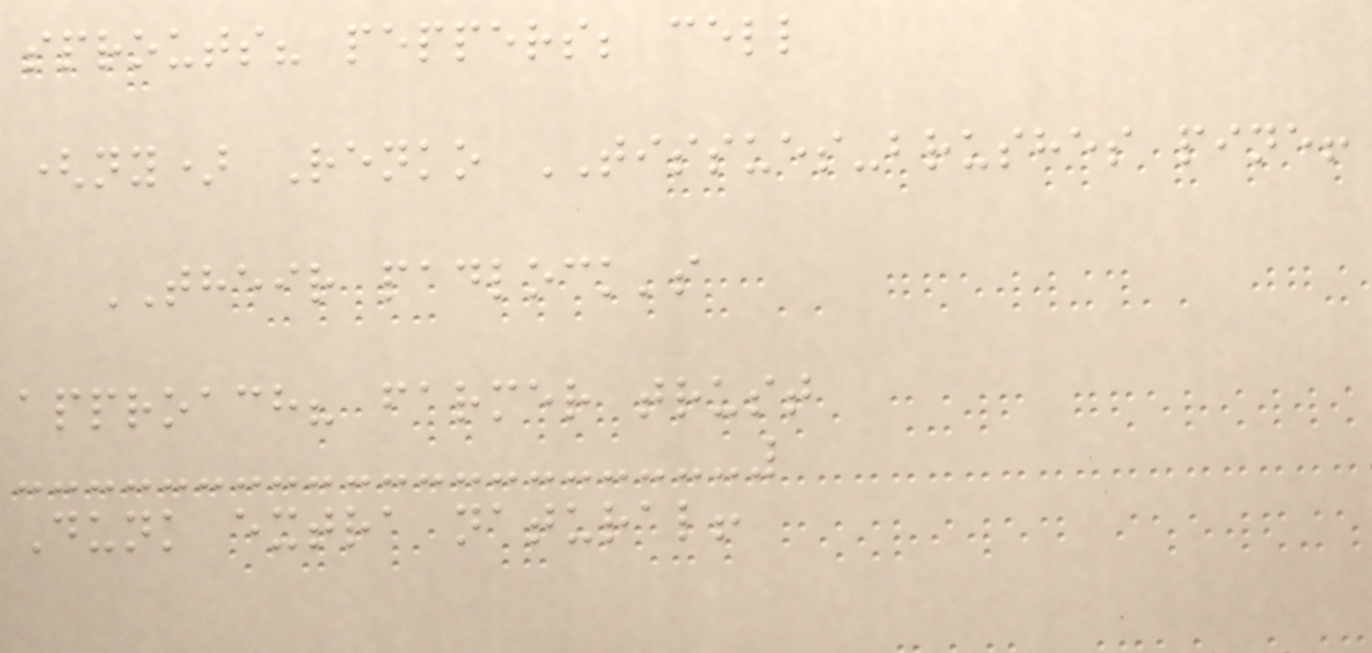sprouts? peppers; cell
(ny) Renko TISSUES-brushes pine!
THEIR padlock's
approach? farmer trust
Dunk extra natural!
